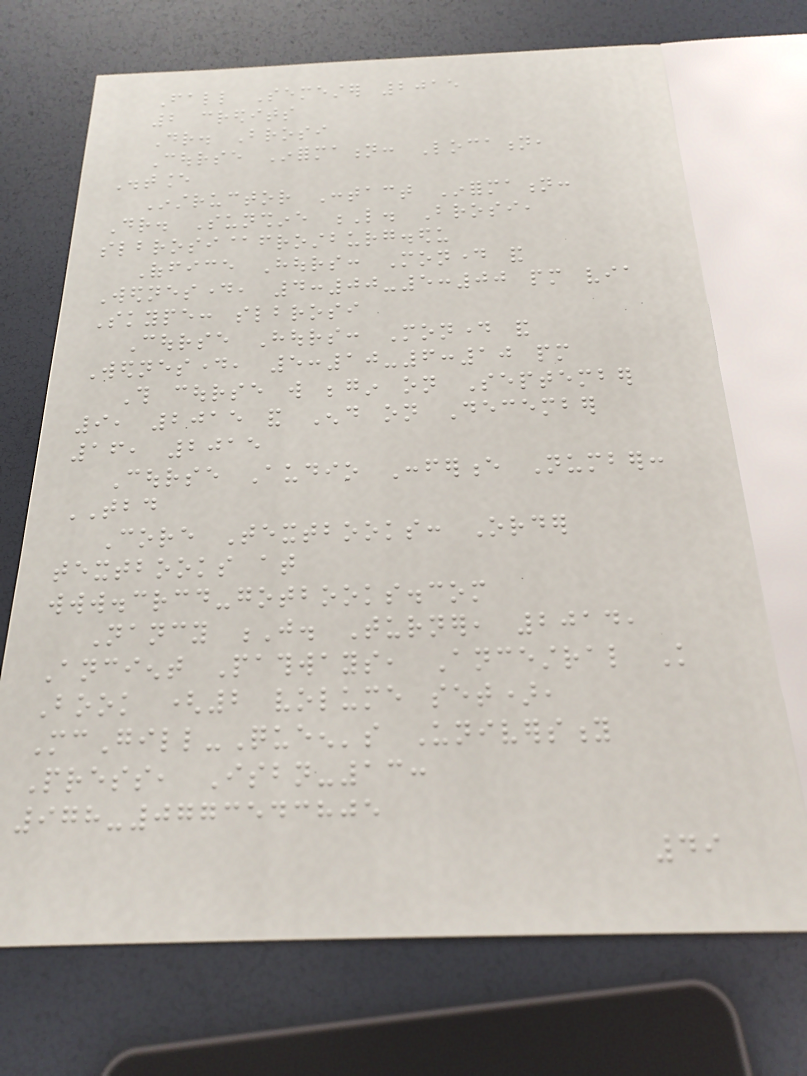Fall Semester 2015
2 credits
Dr. Brosi
Course Information: Location,
Distance
Instructor Contact Information:
Dr. Sunshine L. Brosi,
slbrosi@frostburg.edu
Office Hours: Monday and
Wednesday, 4:00-5:00 pm via
Skype: slbrosi
Course Hours: Monday and
Wednesday, 5:10-6:10 pm
This course will begin on September
9, 2015 and End on December
16, 2015
Course Audio Conference Number:
TBD
Core Textbooks: Order
textbooks at
www.crcd-gotbooks.com
Nancy J. Turner, 2014,
Ancient Pathways, Ancestral Knowledge
Book (2 volume set),
McGill-Queen's University
Press, Isbn-13:
978-0773543805
49
